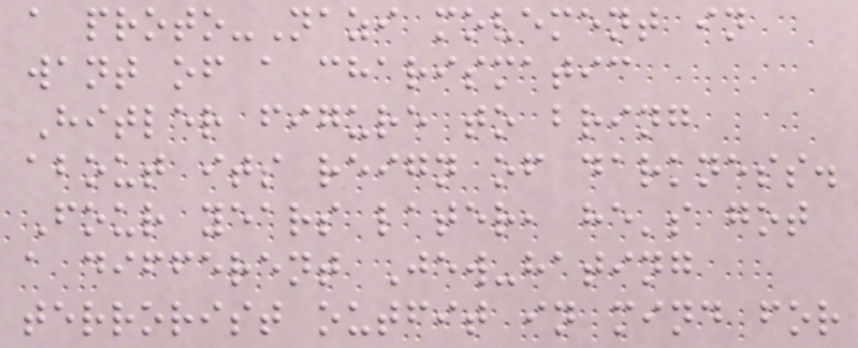a proto-Nazi movement in
want of a charismatic
Hitler figure to bring
about its reign of darkness.
Four years later, he's got
a different Jew-hating
terrorist outfit in mind for
